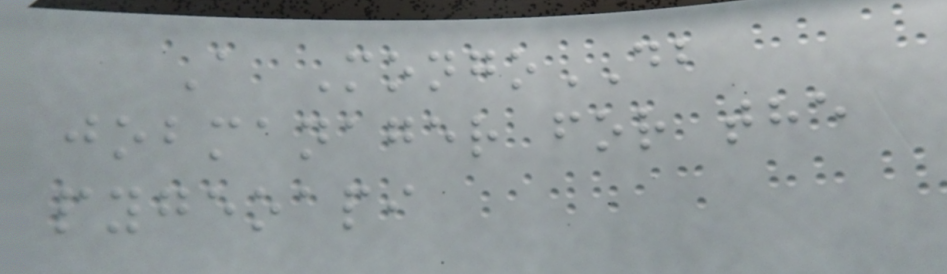A MongoDB
jobmanager for the
pygeoapi
